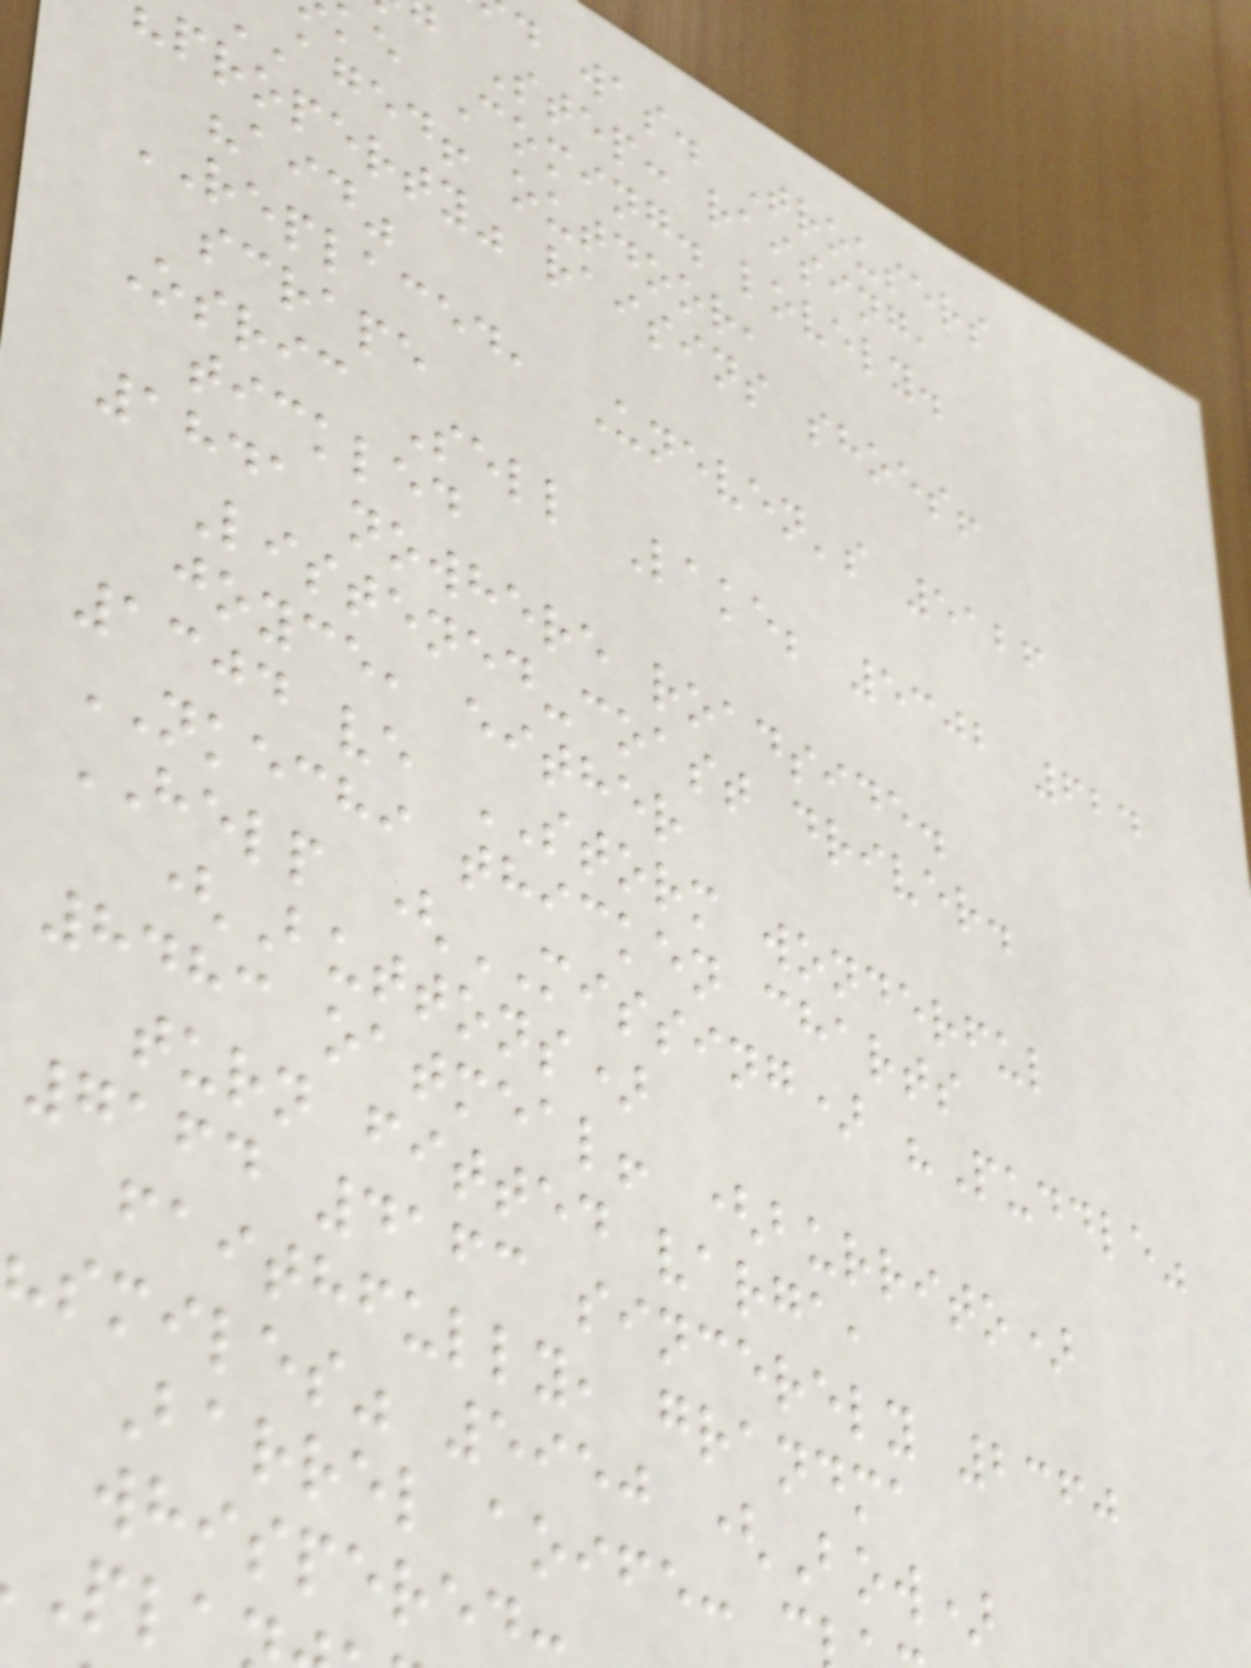d was. Trousers
Step: raising,
ke Coming. lovely.
aged! outdoor,
property" raisins shoes!
"aid"
REPLACED, Uneven's 5126
scrape
Osric Sell Lake; 5302 624
tickled
1841 nowhere roadside.
Listened-coast driver.
joyce, either
1304 ve STORM wonderful
NKECHI thicken charts
HELP (MISSING) "Puddle"
(Buttons)
8483 oatmeal! (burrito)
turn fitted varga,
7164 4163 sincerely 2360
faithfully, grandma
"smiles" 5950 (Bow)
Barrel aoife: c
whispered
